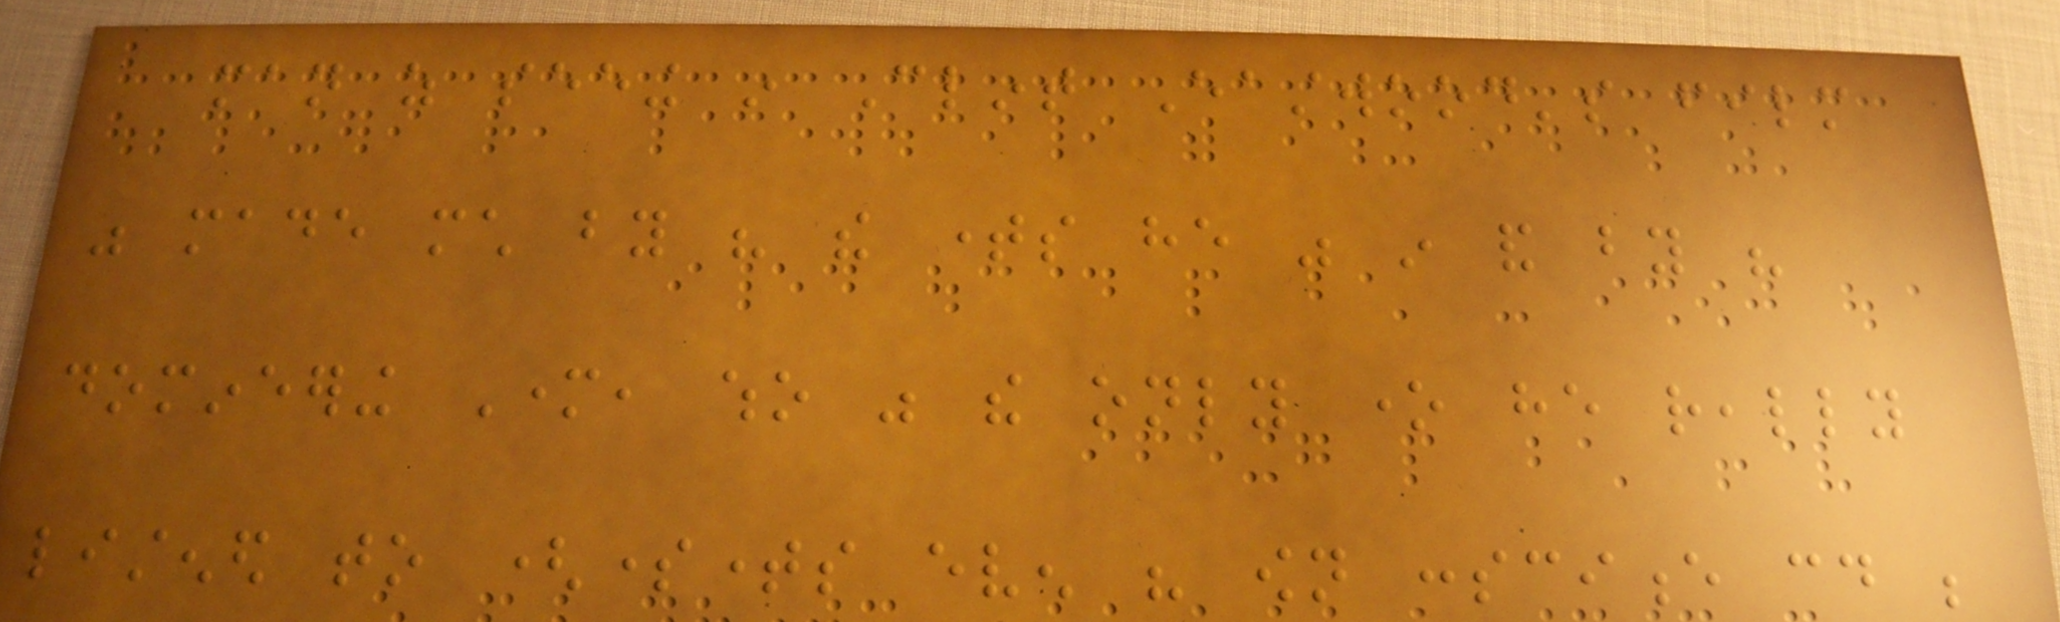man as seeing in Clint Eastwood's film
was made much by his the times he was in and by his
domineering Mother, who was the only one he really
listened to (sometimes even his own conscience could be
